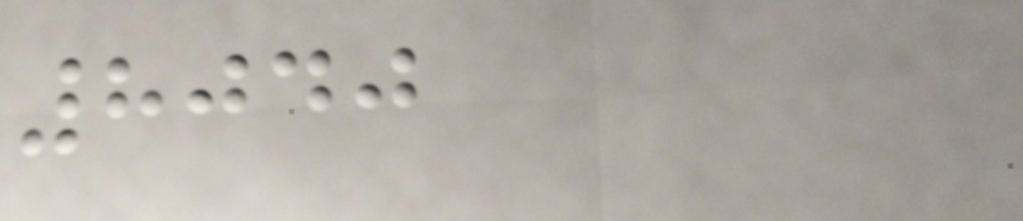8040
